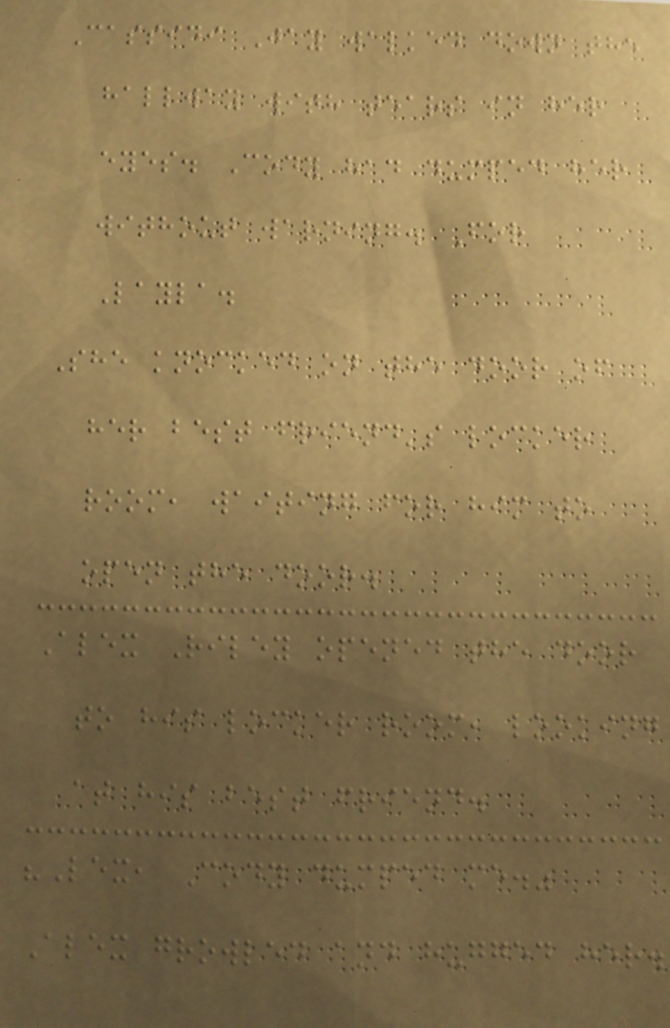Cassidi Jay walked down the
hallway with tears in her
eyes. Cody had dumped her
without warning. For
Layla.
She knocked on the door of
her best friend's locker
room, waiting for him to
open the door.
Alex Riley opened the door
to his locker room, looking
at his best friend.
"Lex, Cody dumped me."
Alex growled and hugged her.
